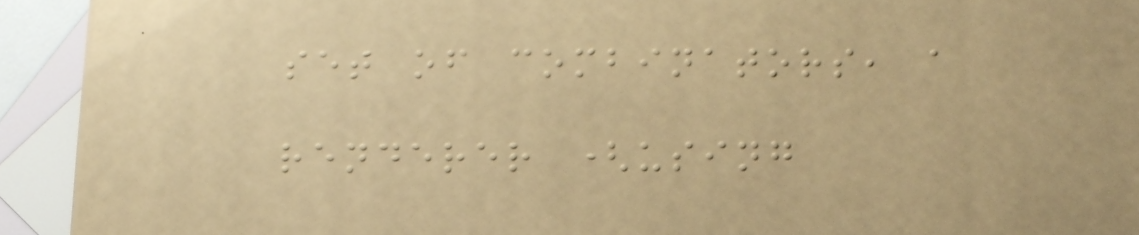set of combinators, a
renderer (using
